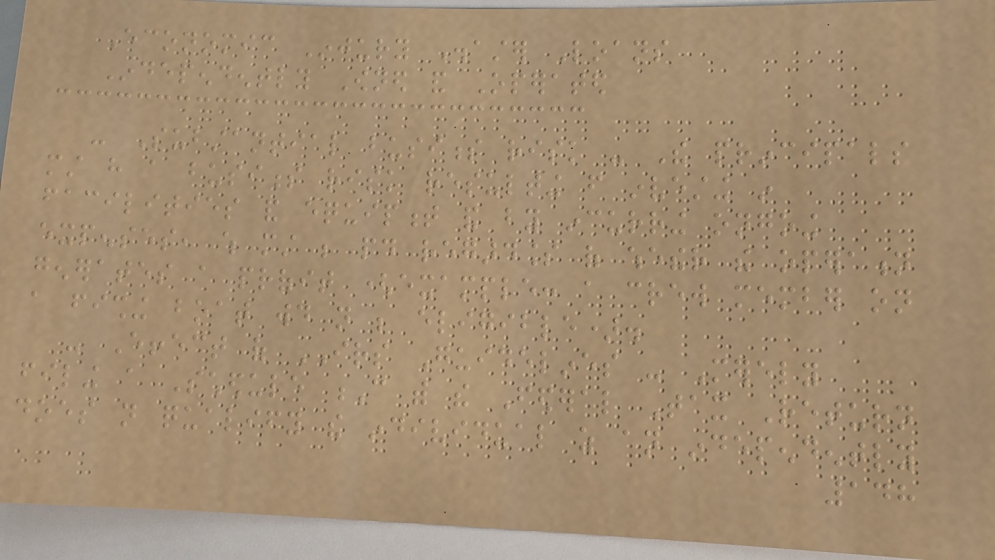Economic Injury Disaster Loans
Independently Owned and Operated
- Substantial business risk - The principals
must have a business risk resulting from investing in
facilities and equipment and by incurring ongoing
expenses, which must be paid regardless of whether the operation
generates a profit (example: a crew member on
a fishing boat would not be eligible).
- Effect of IRS Guidelines - Merely
filing a Schedule C with the Federal Tax Return
does not qualify the individual as an independently
148
